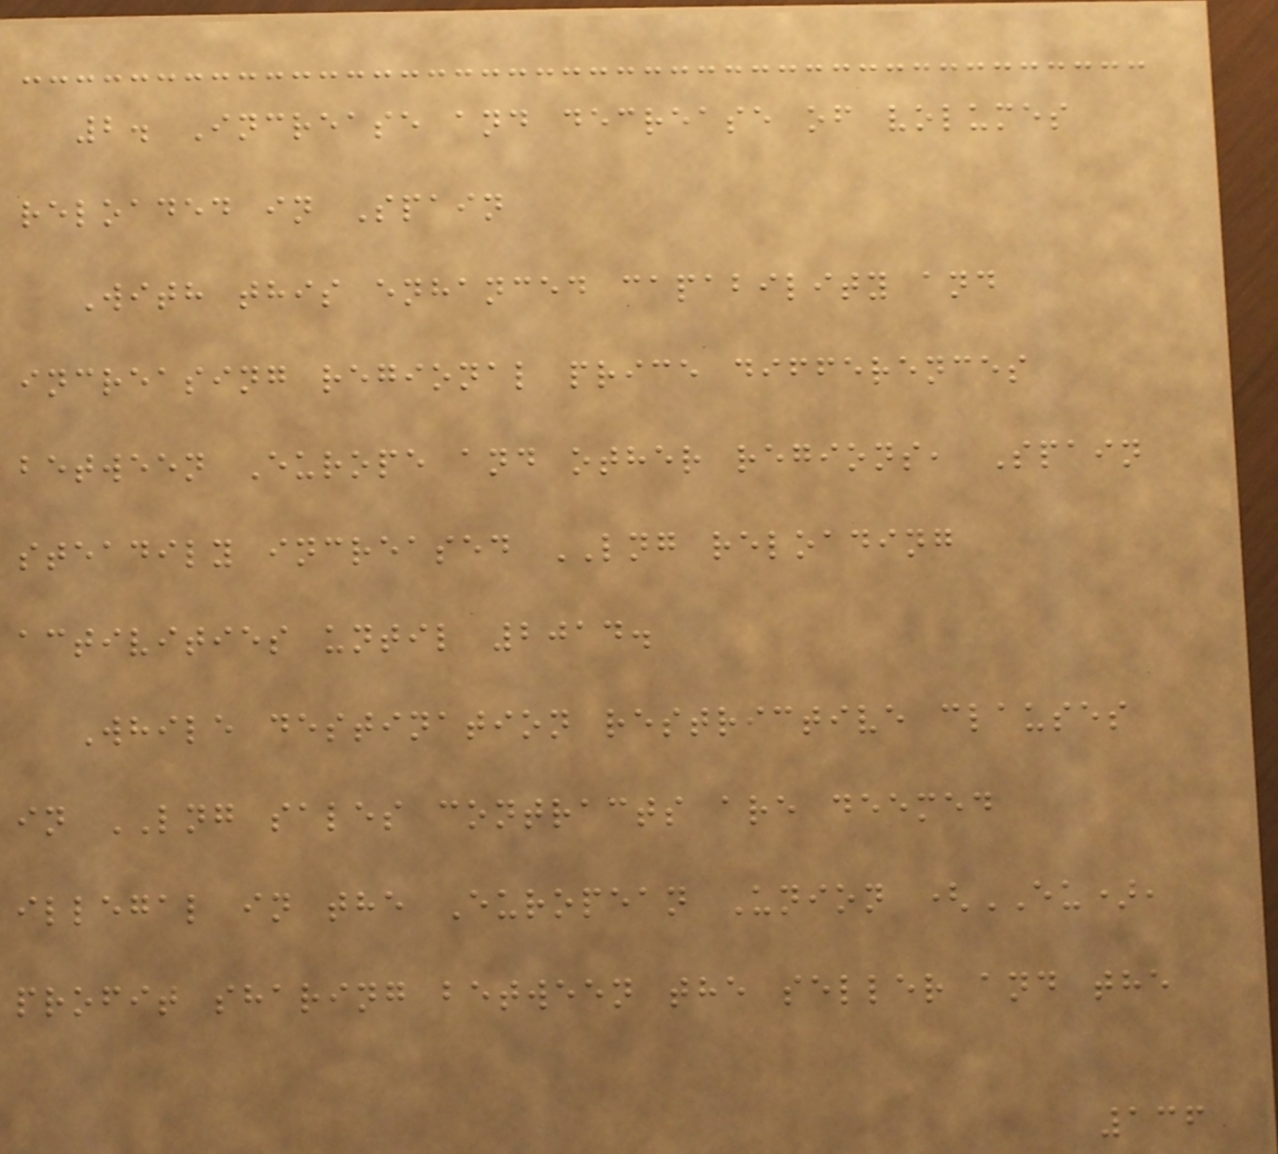2. Increase and decrease of volumes
reloaded in Spain
With this enhanced capability and
increasing regional price differences
between Europe and other regions, Spain
steadily increased LNG reloading
activities until 2014.
While destination restrictive clauses
in LNG sales contracts are deemed
illegal in the European Union (EU),
profit sharing between the seller and the
136
